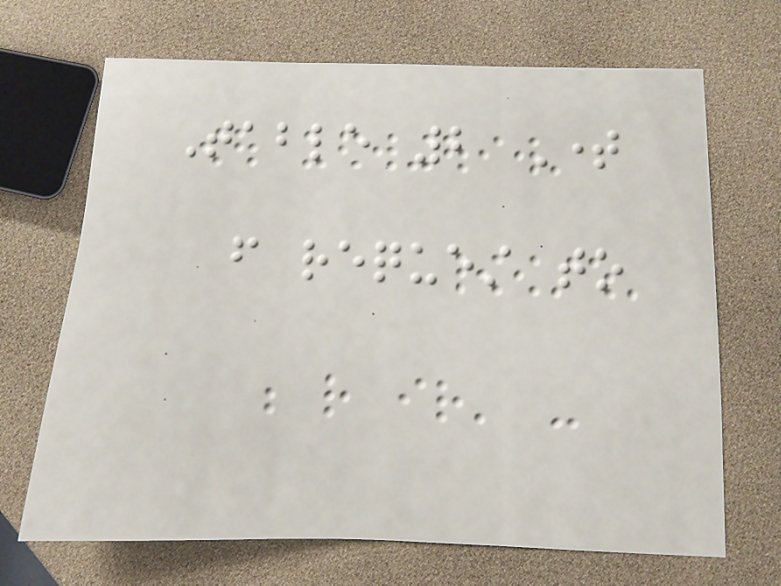Table 2 Time
from request to
